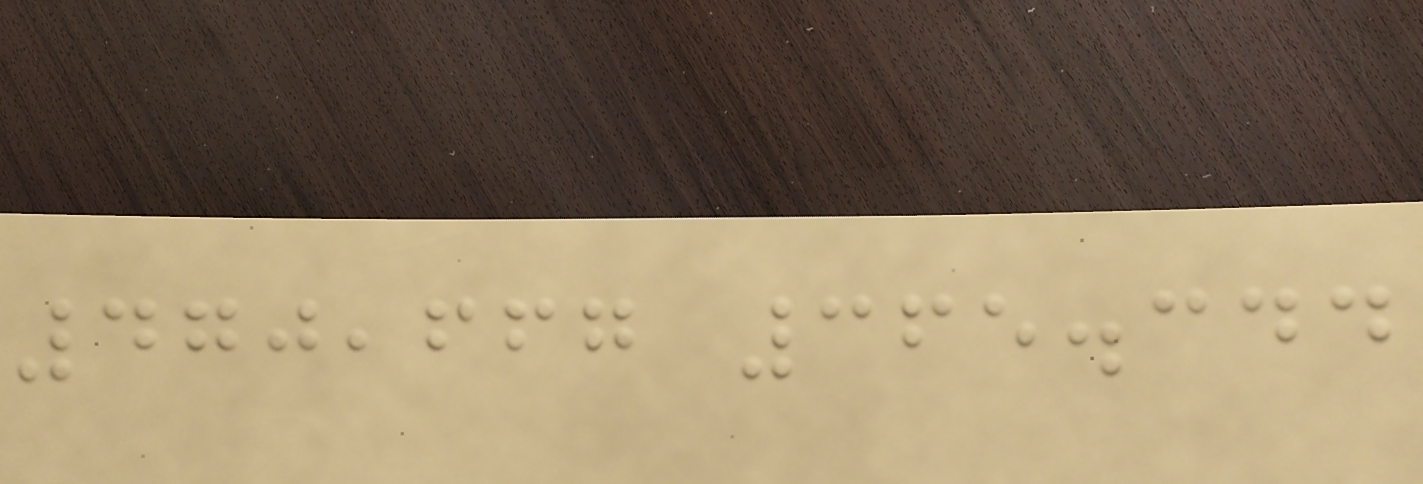470,667 365.344
